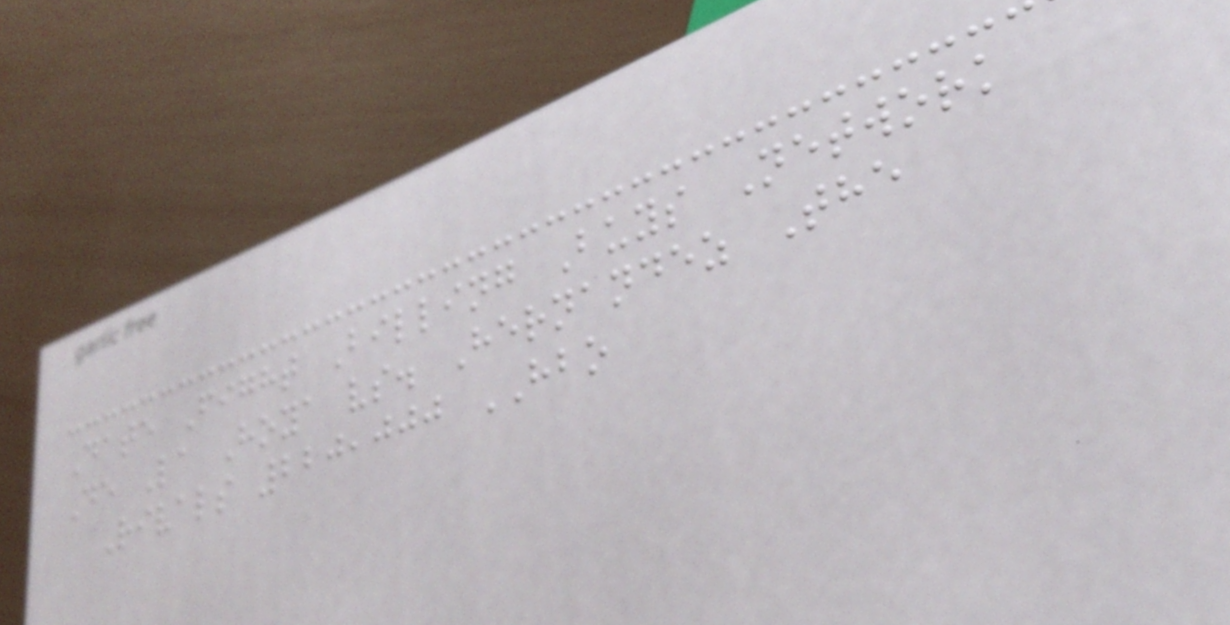Date Fight Billing Buys Network
De La Hoya vs. Hernandez The
Rivals 220,000 HBO
